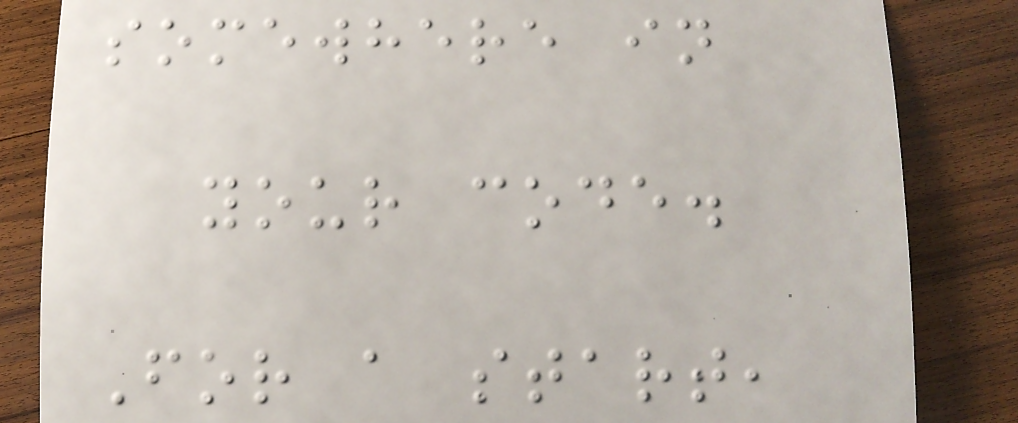somewhere in
your code.
For a start,
